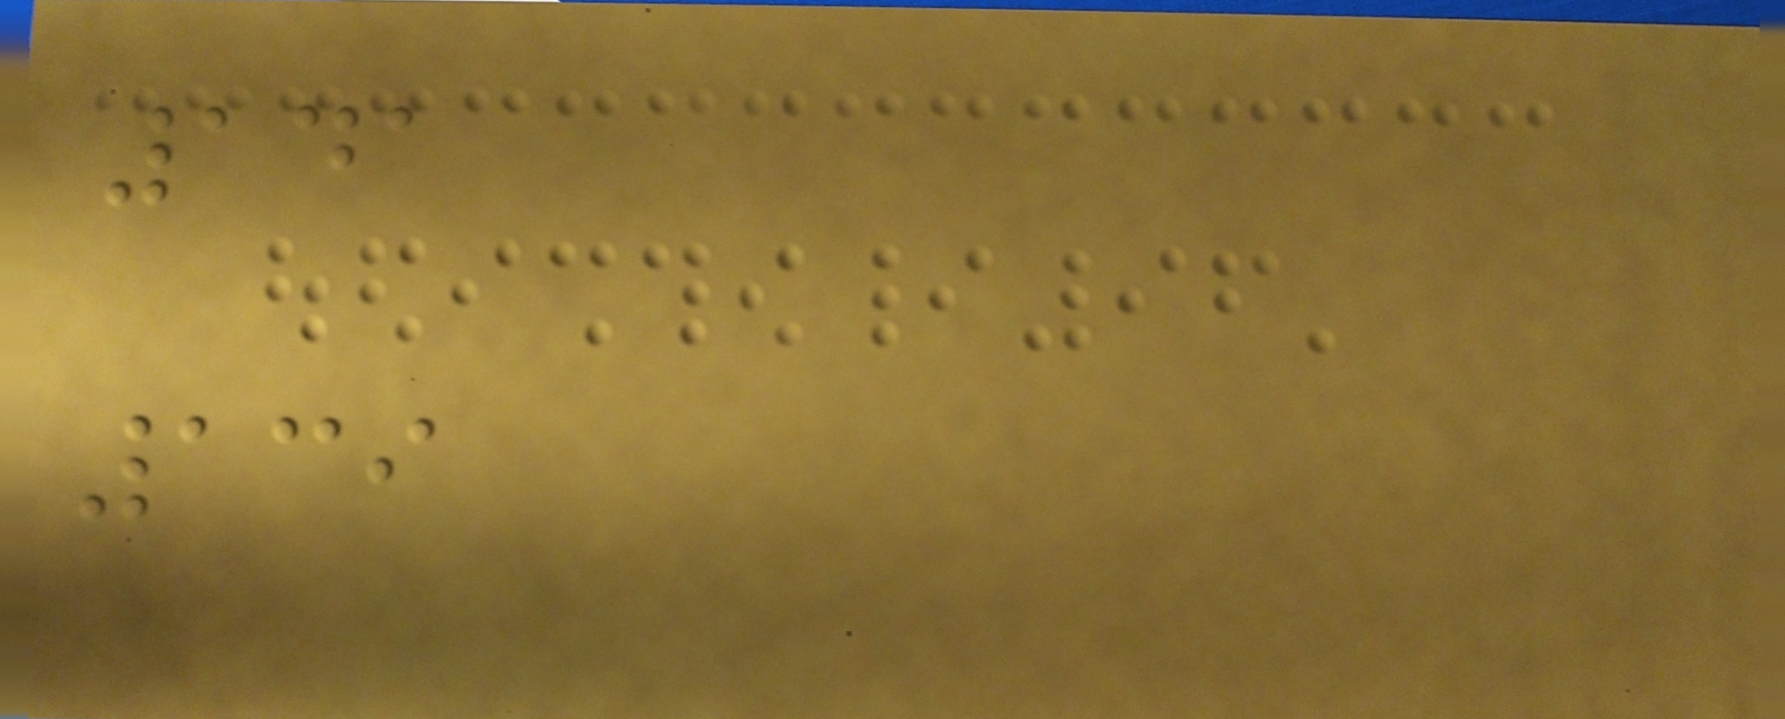141
139
